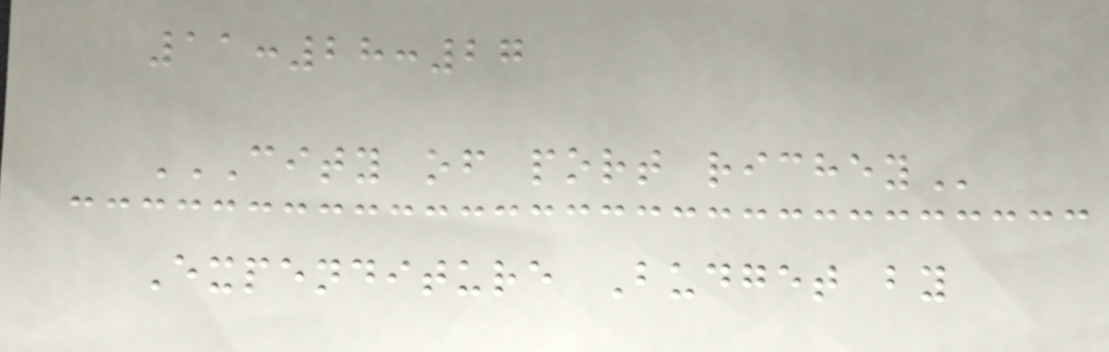11:28:27
CITY OF PORT RICHEY
Expenditure Budget by
